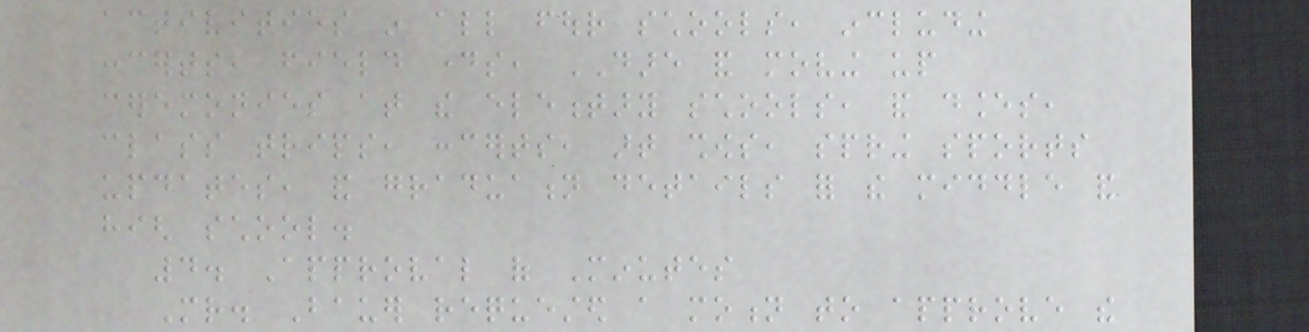activities in all four schools, including
concerts, field days, DARE and moving up
ceremonies at the elementary schools, and dances,
class trips, concerts, art shows, spring sports
updates, and graduation details for the middle and
high school.
4. Approval of Minutes
Mr. Bauer requested a motion to approve the
